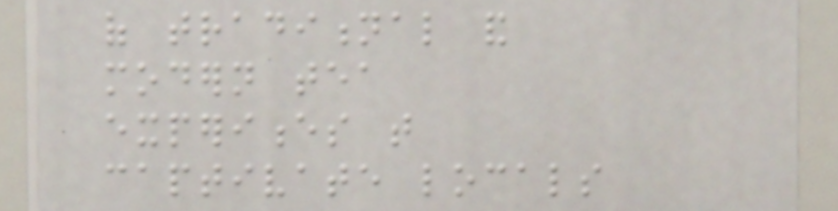of traditional and
modern tea
experiences that
captivate locals
